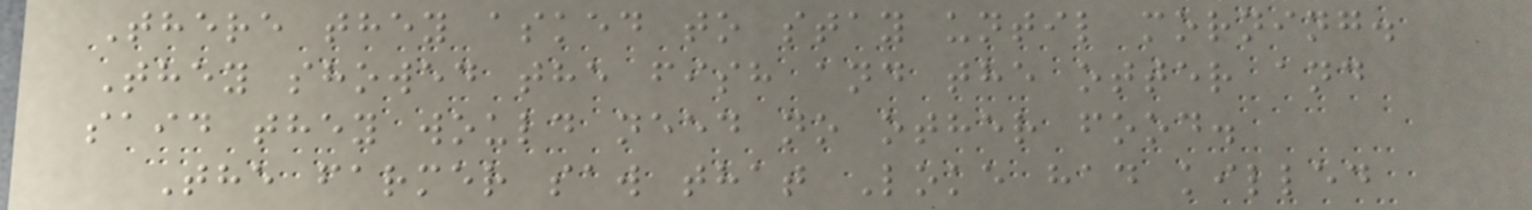There they asked to stay until morning.
They showed the fish and the otter and
said they would need no other food.
The farmer saw that Loke had killed
